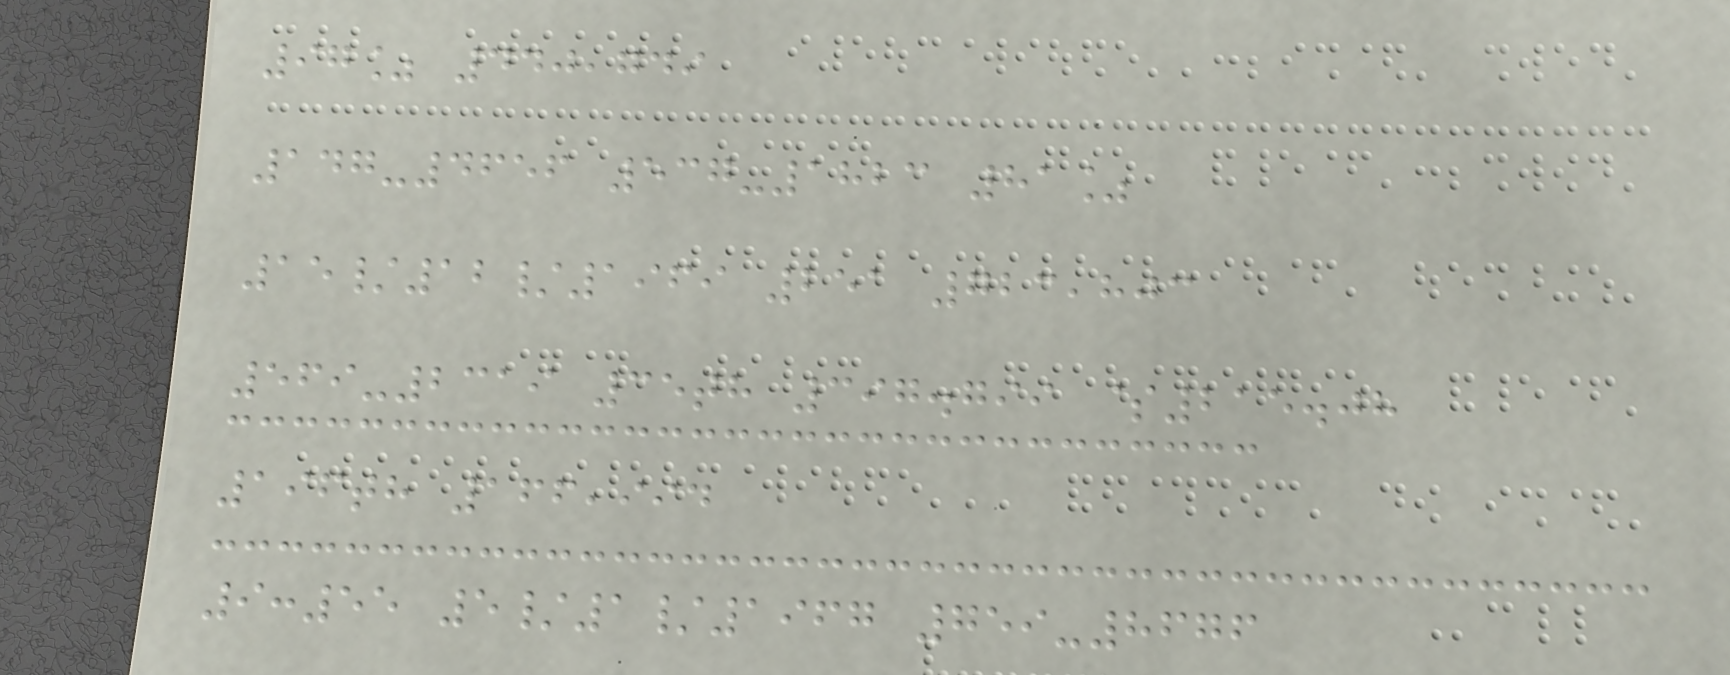97% 440,749
147-4656 537-1823 81%
15/12/1969 251 723,803
569-2319 35th 397.799 $215.08
196th 166,994
9:55 5/1/1967 759-8676
